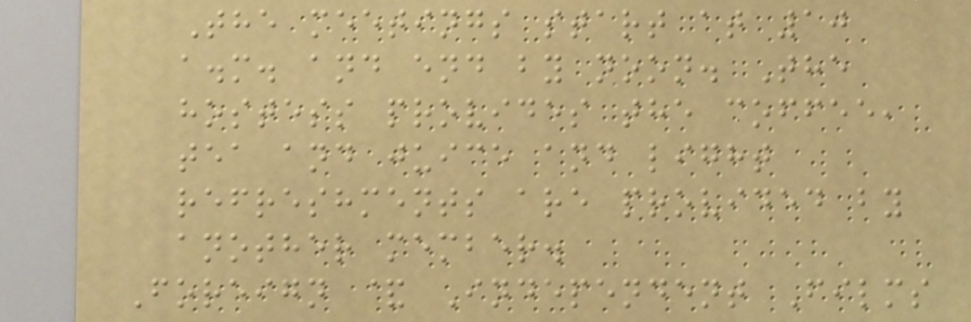The meetings start at 10
a.m. and end by noon. The
hostess provides the coffee,
tea and juice and light
refreshments are provided by
another member.
Foreign & Independent Films
